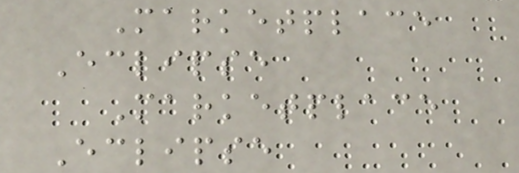Marketplace
Eclipse
Marketplace
Eclipse
